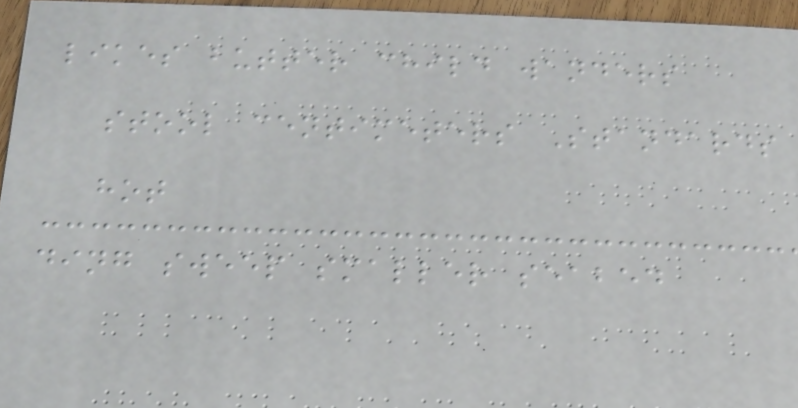likes butter child wanders
stool centimeters Standards
hot
ding sweep smaller seabed
